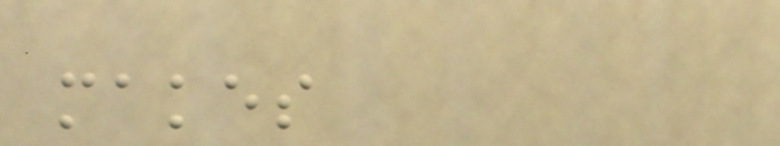makes
